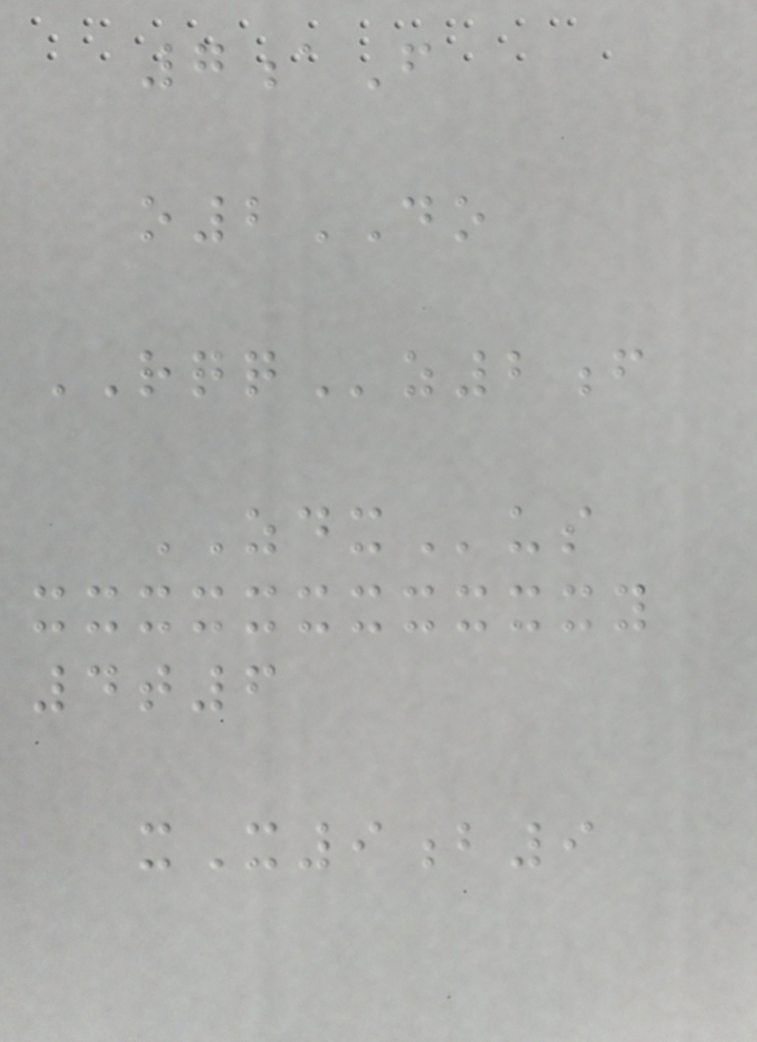7aF
o2DO
RQQz2f
ZDXus
4t6
xX9b9
